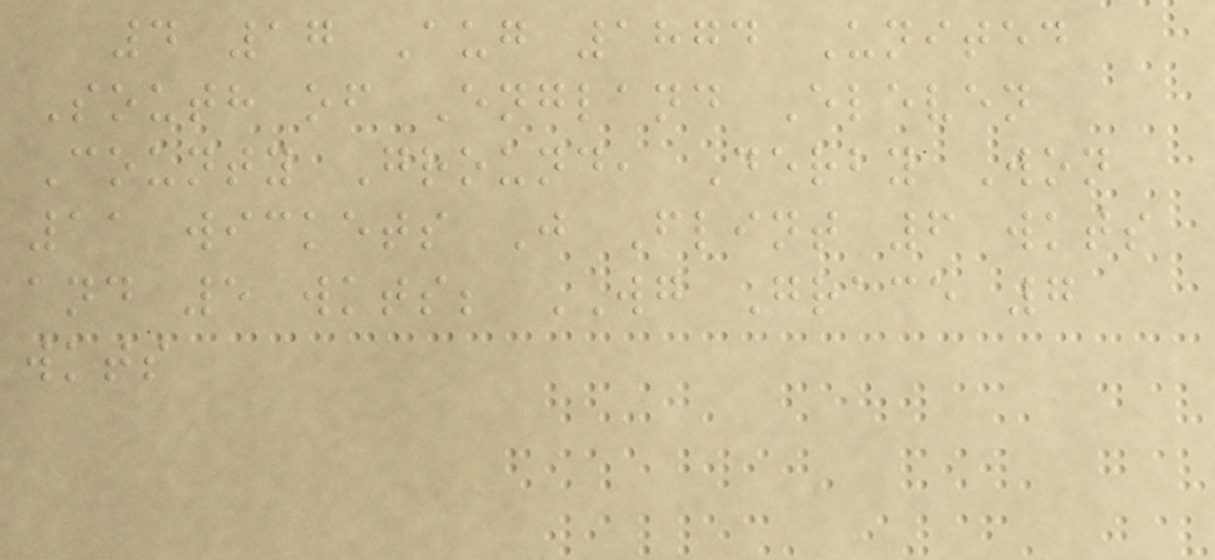4 17 Aug 1874 United
South of England Eleven
County Ground, Derby Won
11 wickets J Flint 6 wkts
and 5 wkts; WG Grace 7
wkts
